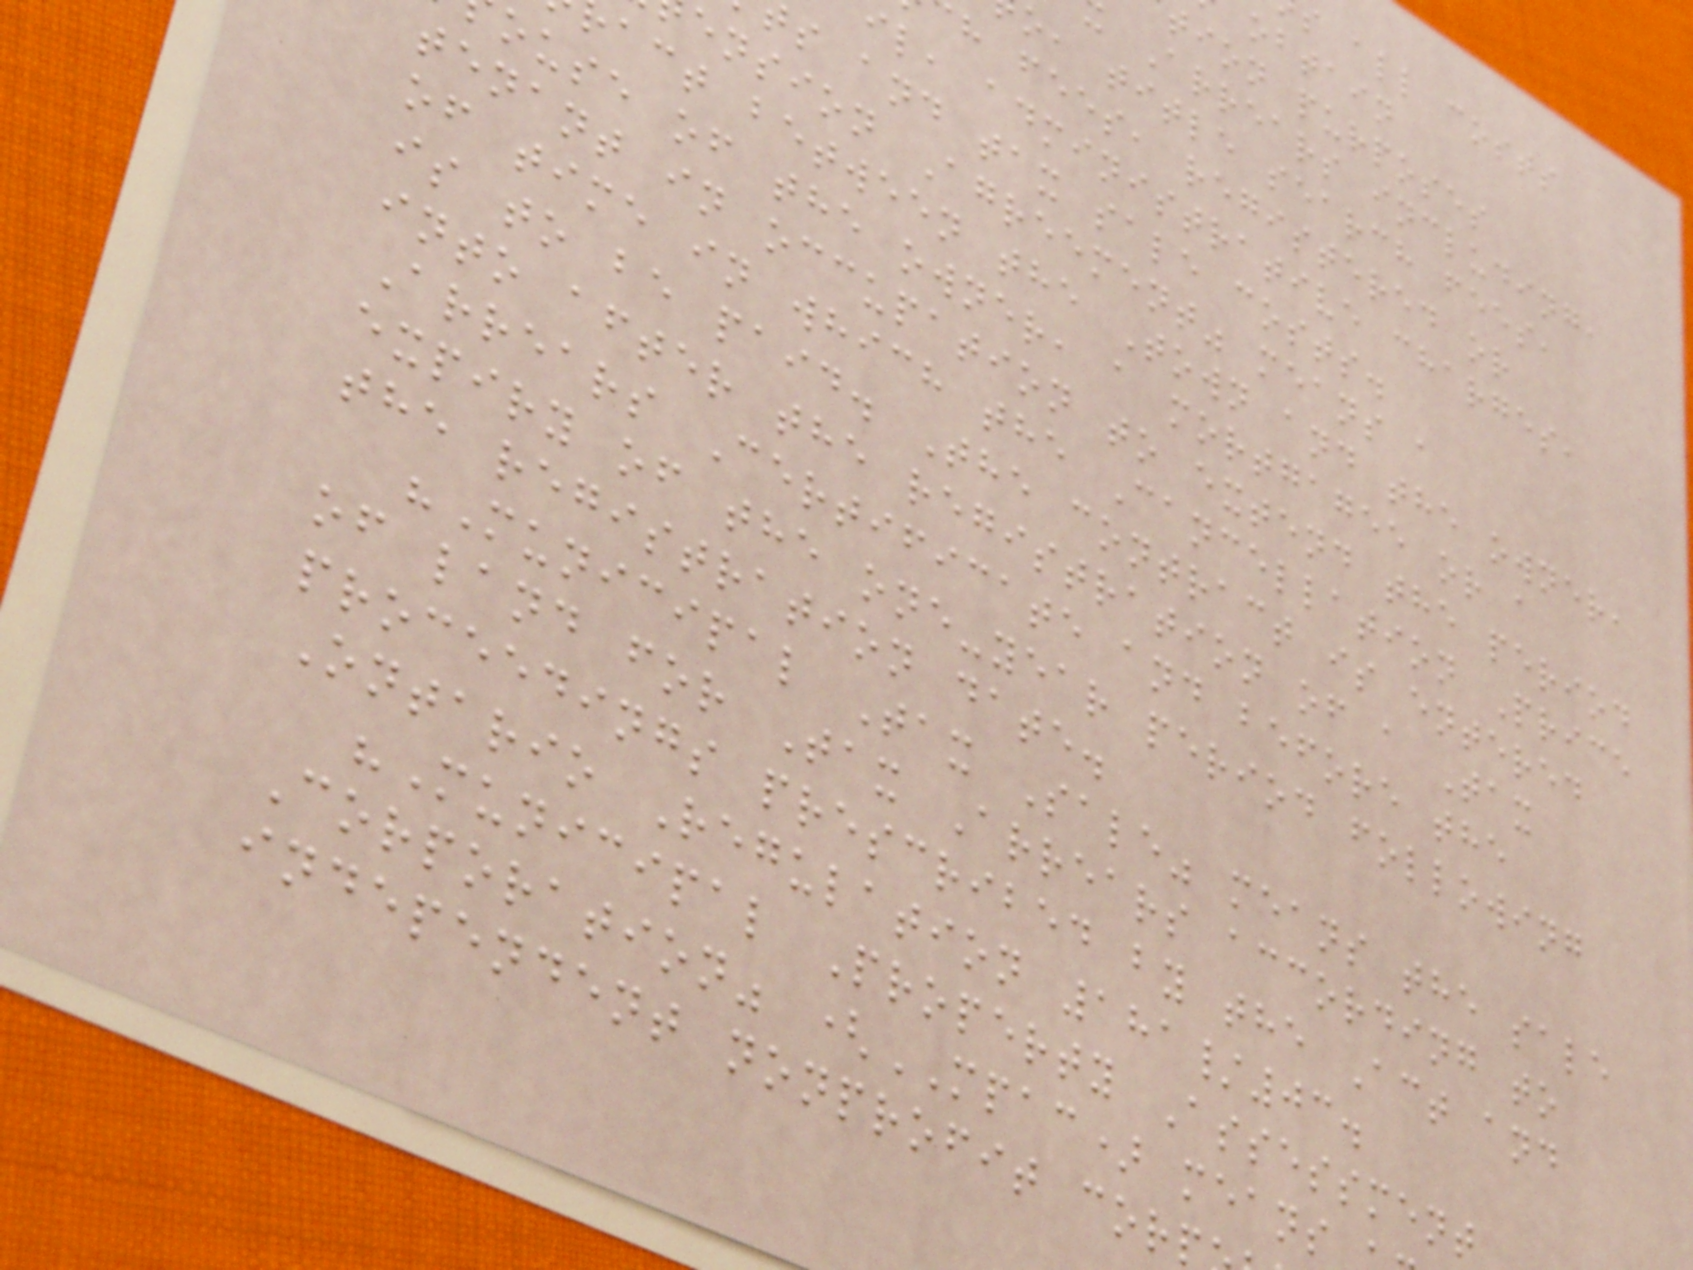s all costs
tion purposes
Arrears including,
o, title search fees,
h fees, registered or
il, administrative charges,
s and tax sale costs.
ension Agreement" means a
act between the Town and the owner,
ouse of the owner, a mortgagee or a
tenant in occupation to extend the period
of time in which the Cancellation Price
is to be paid. The contract is entered
into after the registration of a Tax
Arrears Certificate and before the
expiry of the one-year period following
the registration date.
"Municipal Tax Sale" means the sale
of land for Tax Arrears according to
proceedings prescribed by the Act and
Ontario Regulation 181/03.
"Municipal Property Assessment
Corporation" (MPAC) means
independent nonprofit corp
